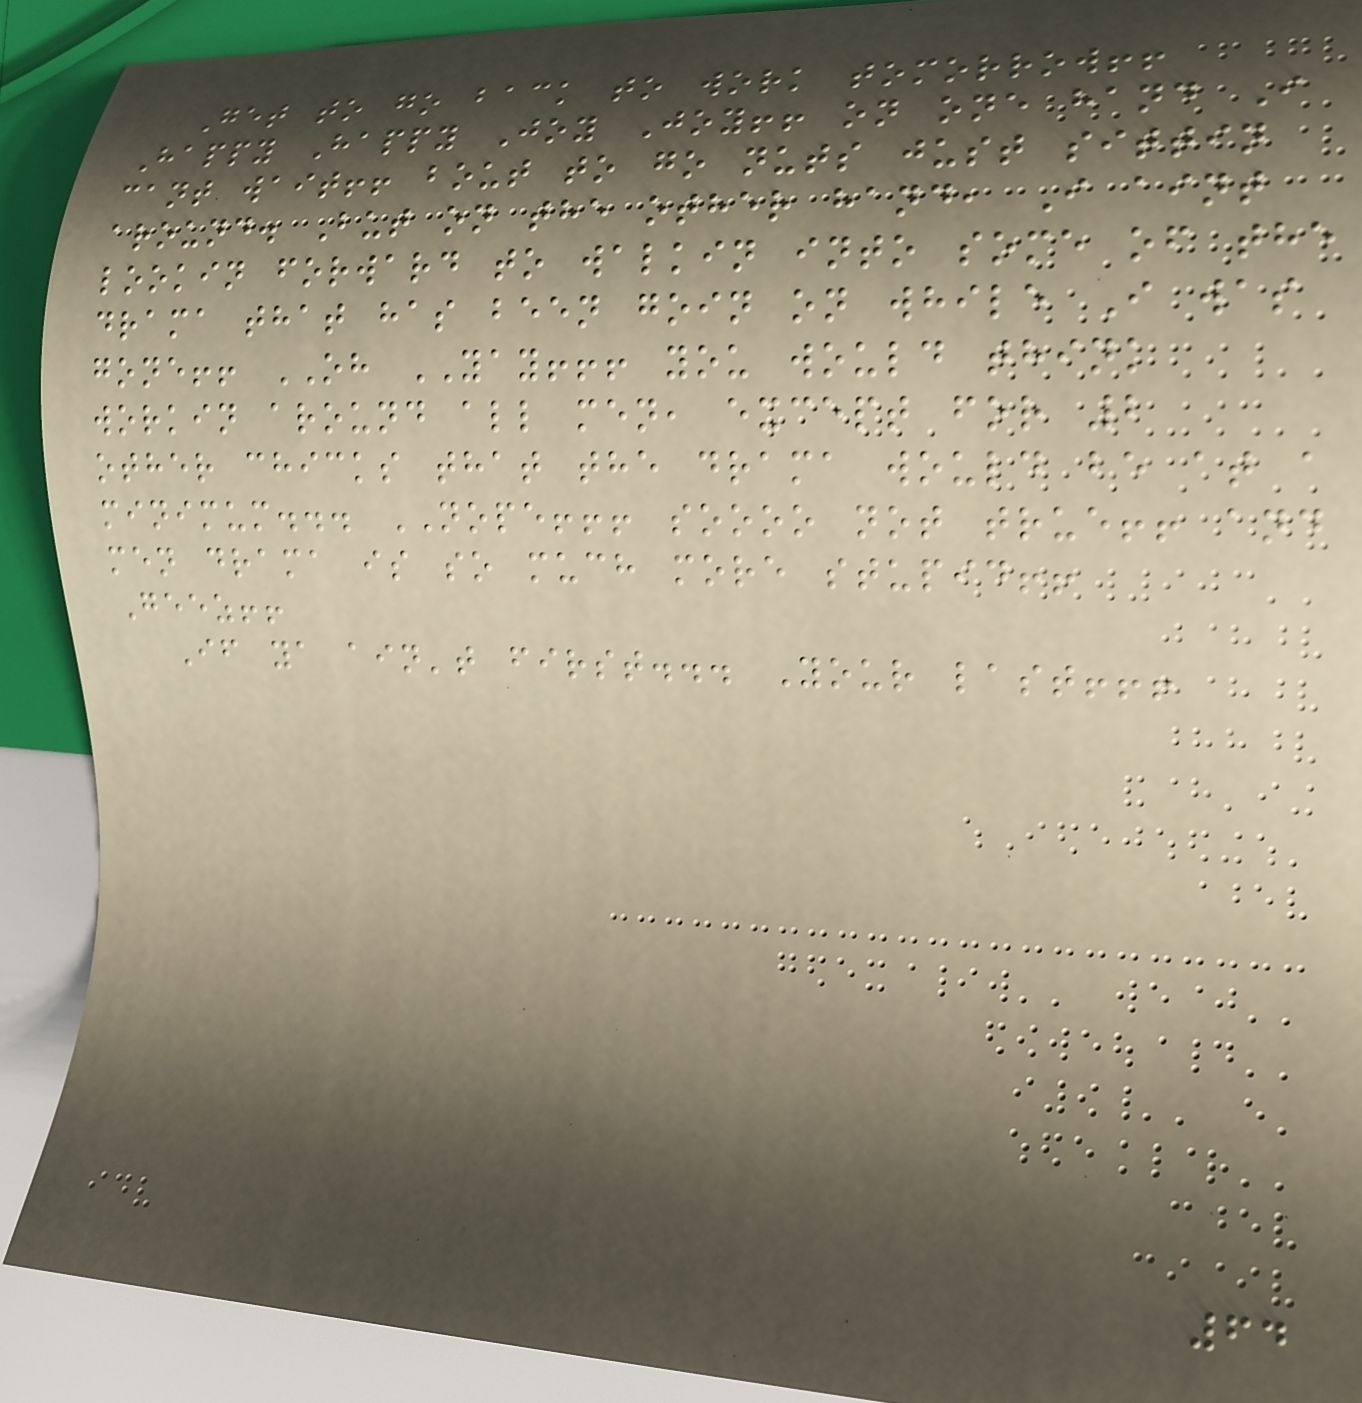Get to go back to work tomorrow!!
Happy Happy Joy Joy!! on one hand I
cant wait!! bout to go nuts just sittin
around. But on the other hand, I aint
lookin forward to walkin into some of the
drama that has been goin on while I was
gone!! OH YAY!!! you would think
workin around all men, except for 2
other chicks that the drama would be at a
minimum... NOPE!!! soooo not true!! and
men drama is so much more stupid!!
Geez!!
If ya ain't first... Your last!!!
64
